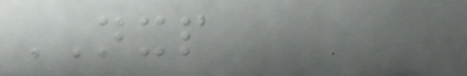NXP
